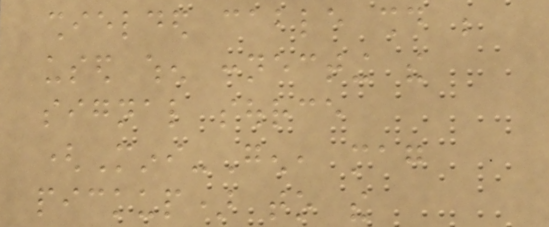shielded cable should be
used when connecting the
signal source
(Mini-Gen, mag
pickup) to the
